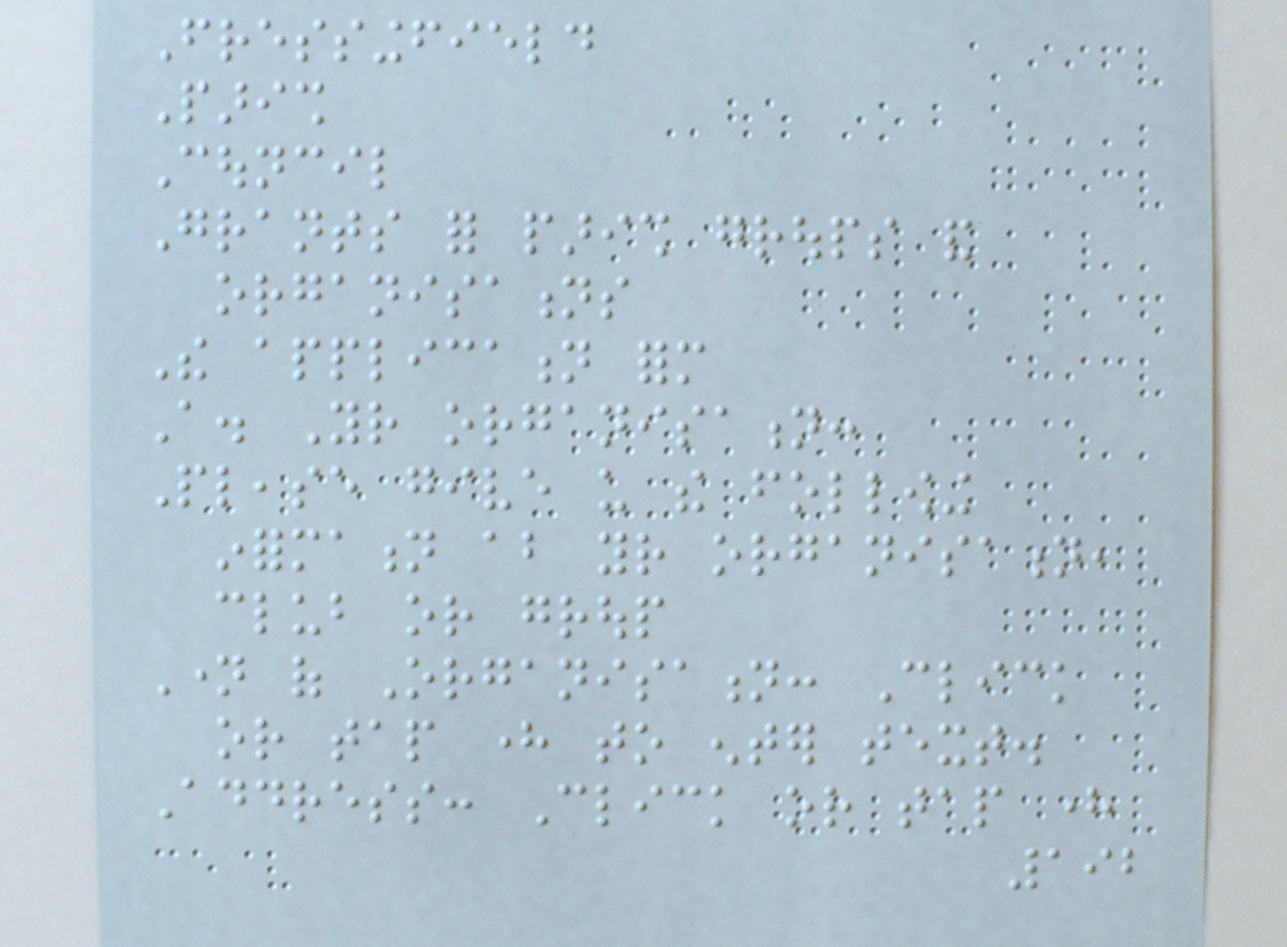Fressingfield
Parish
Council
Grants for parish groups and
organisations
The application form
A. Your organisation:
Please give us the following
information about your organisation,
club or group
Name of Organisation: Click
or tap here to enter text.
Address: Click or tap here
192
